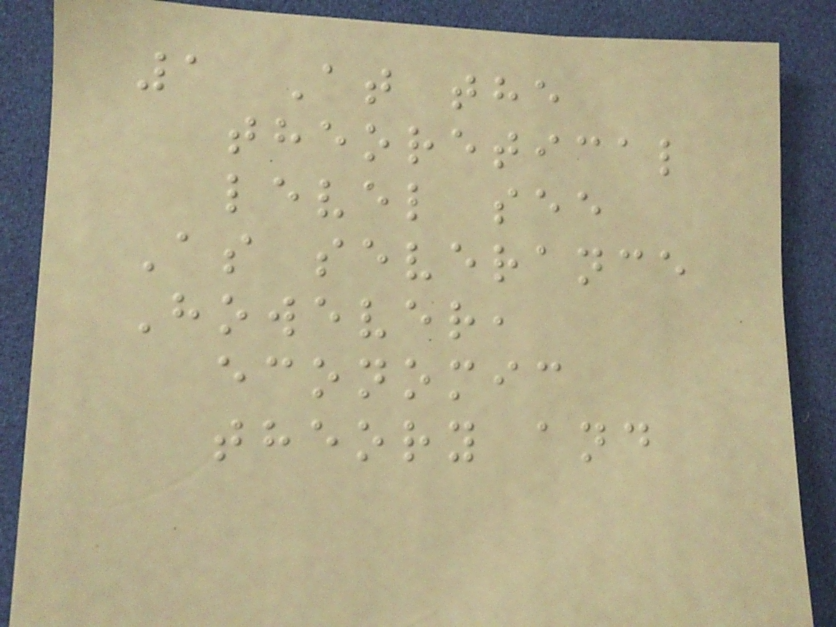1 At the
theoretical
level see
As severance
However,
economic
theory and
